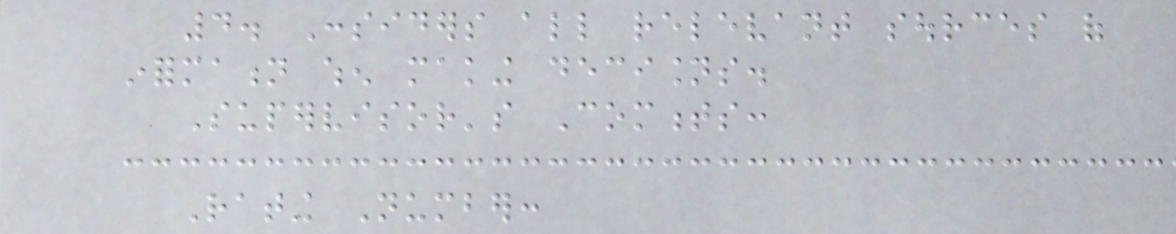4. Considers all relevant sources of
information when making decisions.
Supervisor's Comments:
Rating Number:
